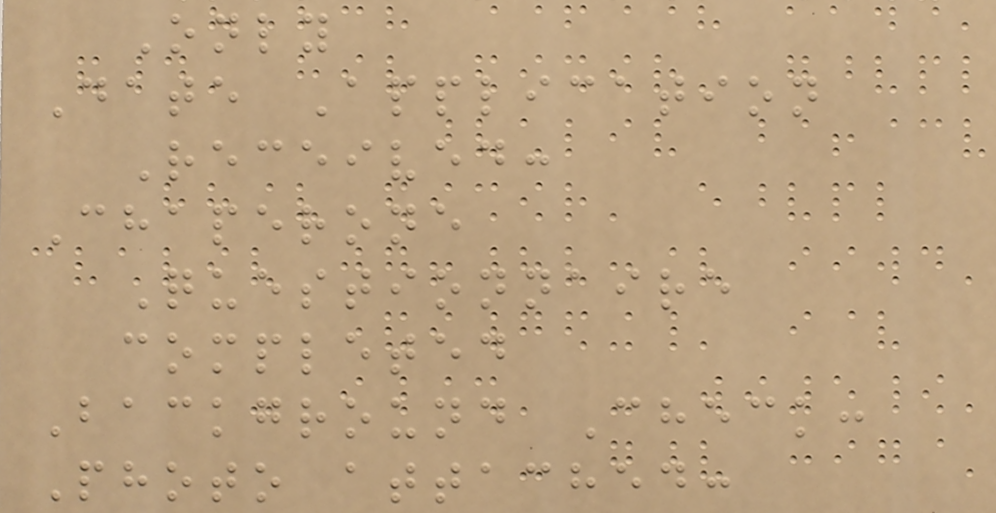Only
Date Application
Received:
Chaperone
Questionnaire
completed
Background Check:
Photo attached:
